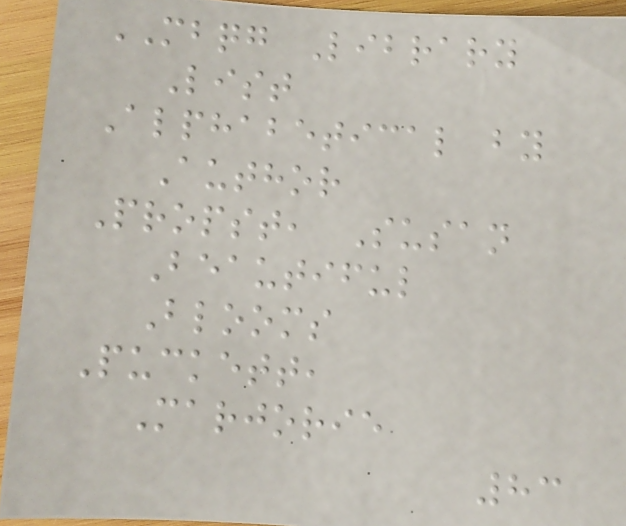MBQG Library
List
Alphabetical by
Author
Propst, Susan
Beautiful
Blooms
Puckett,
Marjorie
83
